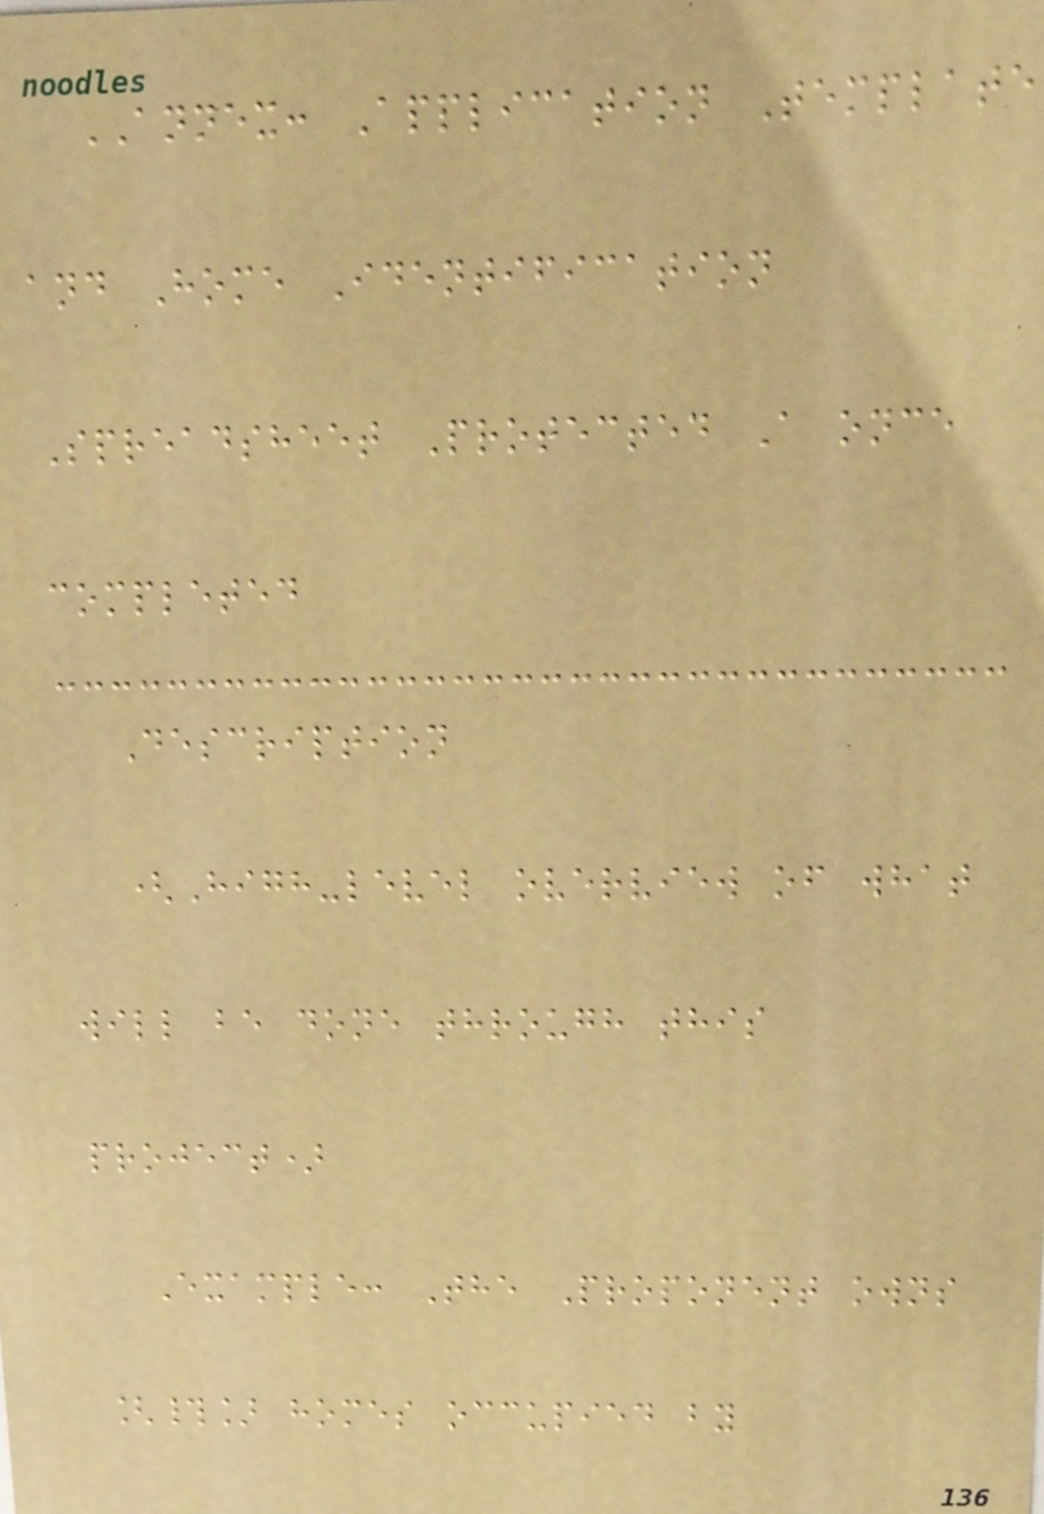ANNEX: Application Template
and Home Identification
Spreadsheet Protected A once
completed
Description
(High-level overview of what
will be done through this
project)
Example: The Proponent owns
[#] homes occupied by
